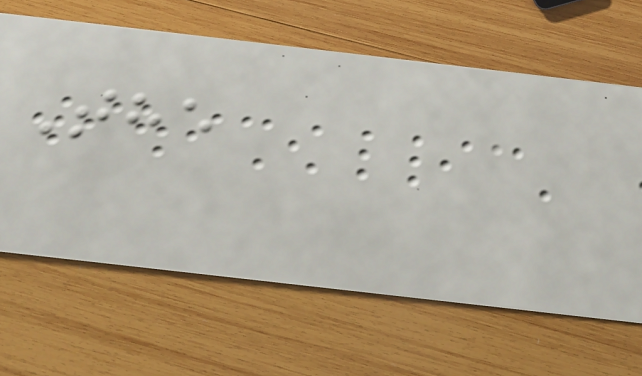The
